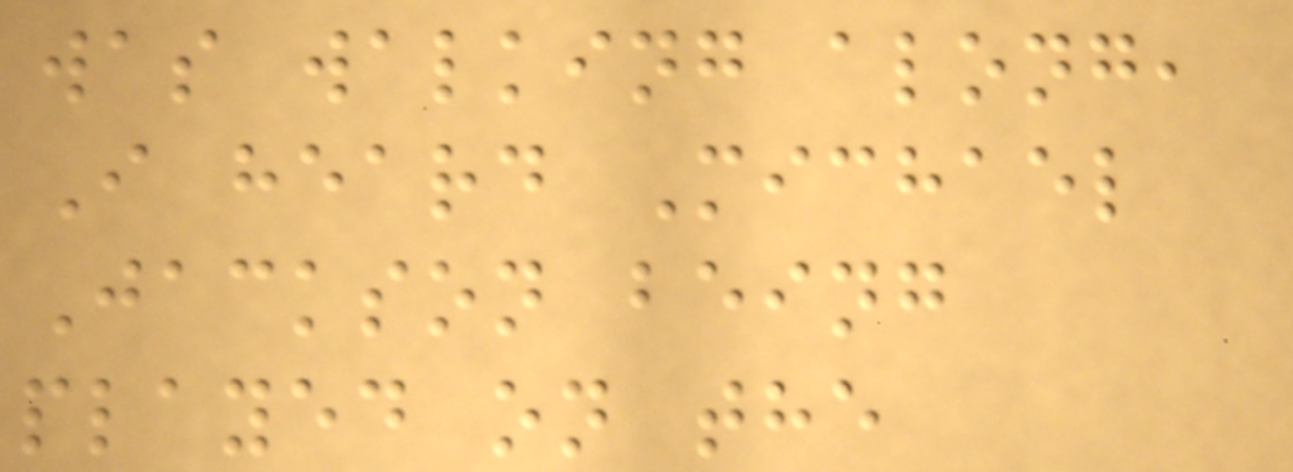was walking along,
I heard Michael
Jackson being
played on the
